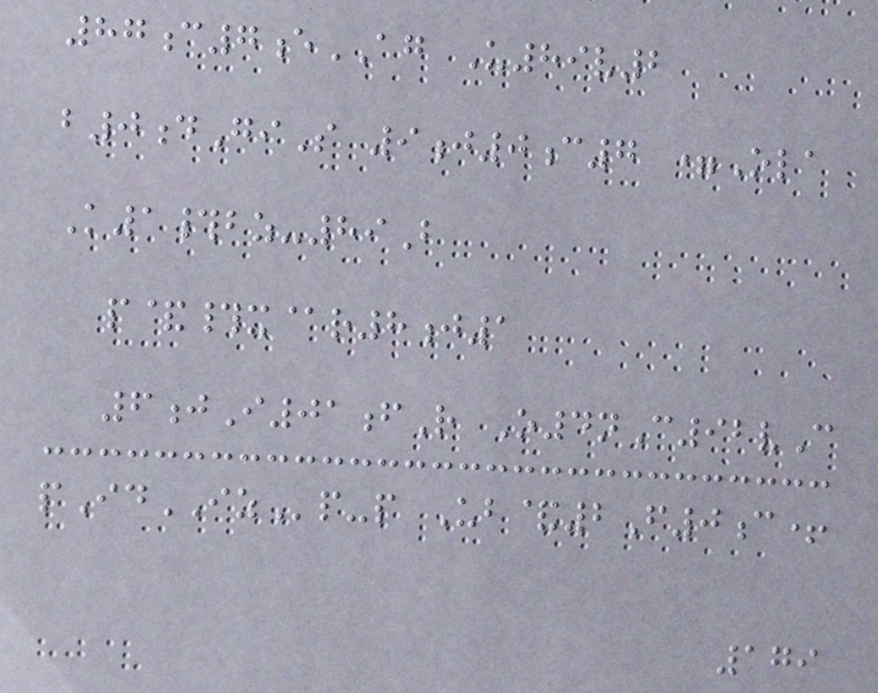87c7eAG U89v2
b0dGiS 9j0c7 =Ola
K1#bz-89B
p&#x@r8j1
6jI01fR O4nC92vC
pIdIZp-p Ub&2F0c+
179
